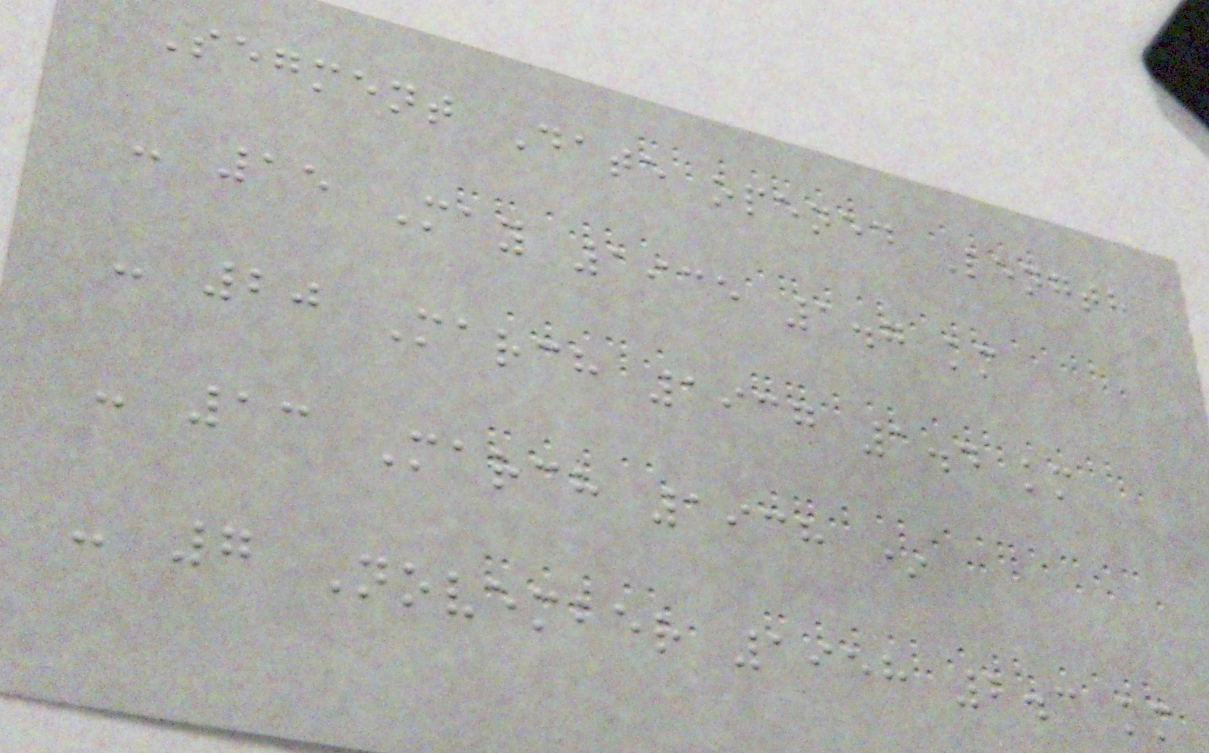Segment Date opened Length
- 15 May 1935 1.7 km
- 20 March 1937 1.4 km
- 13 March 1938 *
- 7 November 1958 2.3 km
